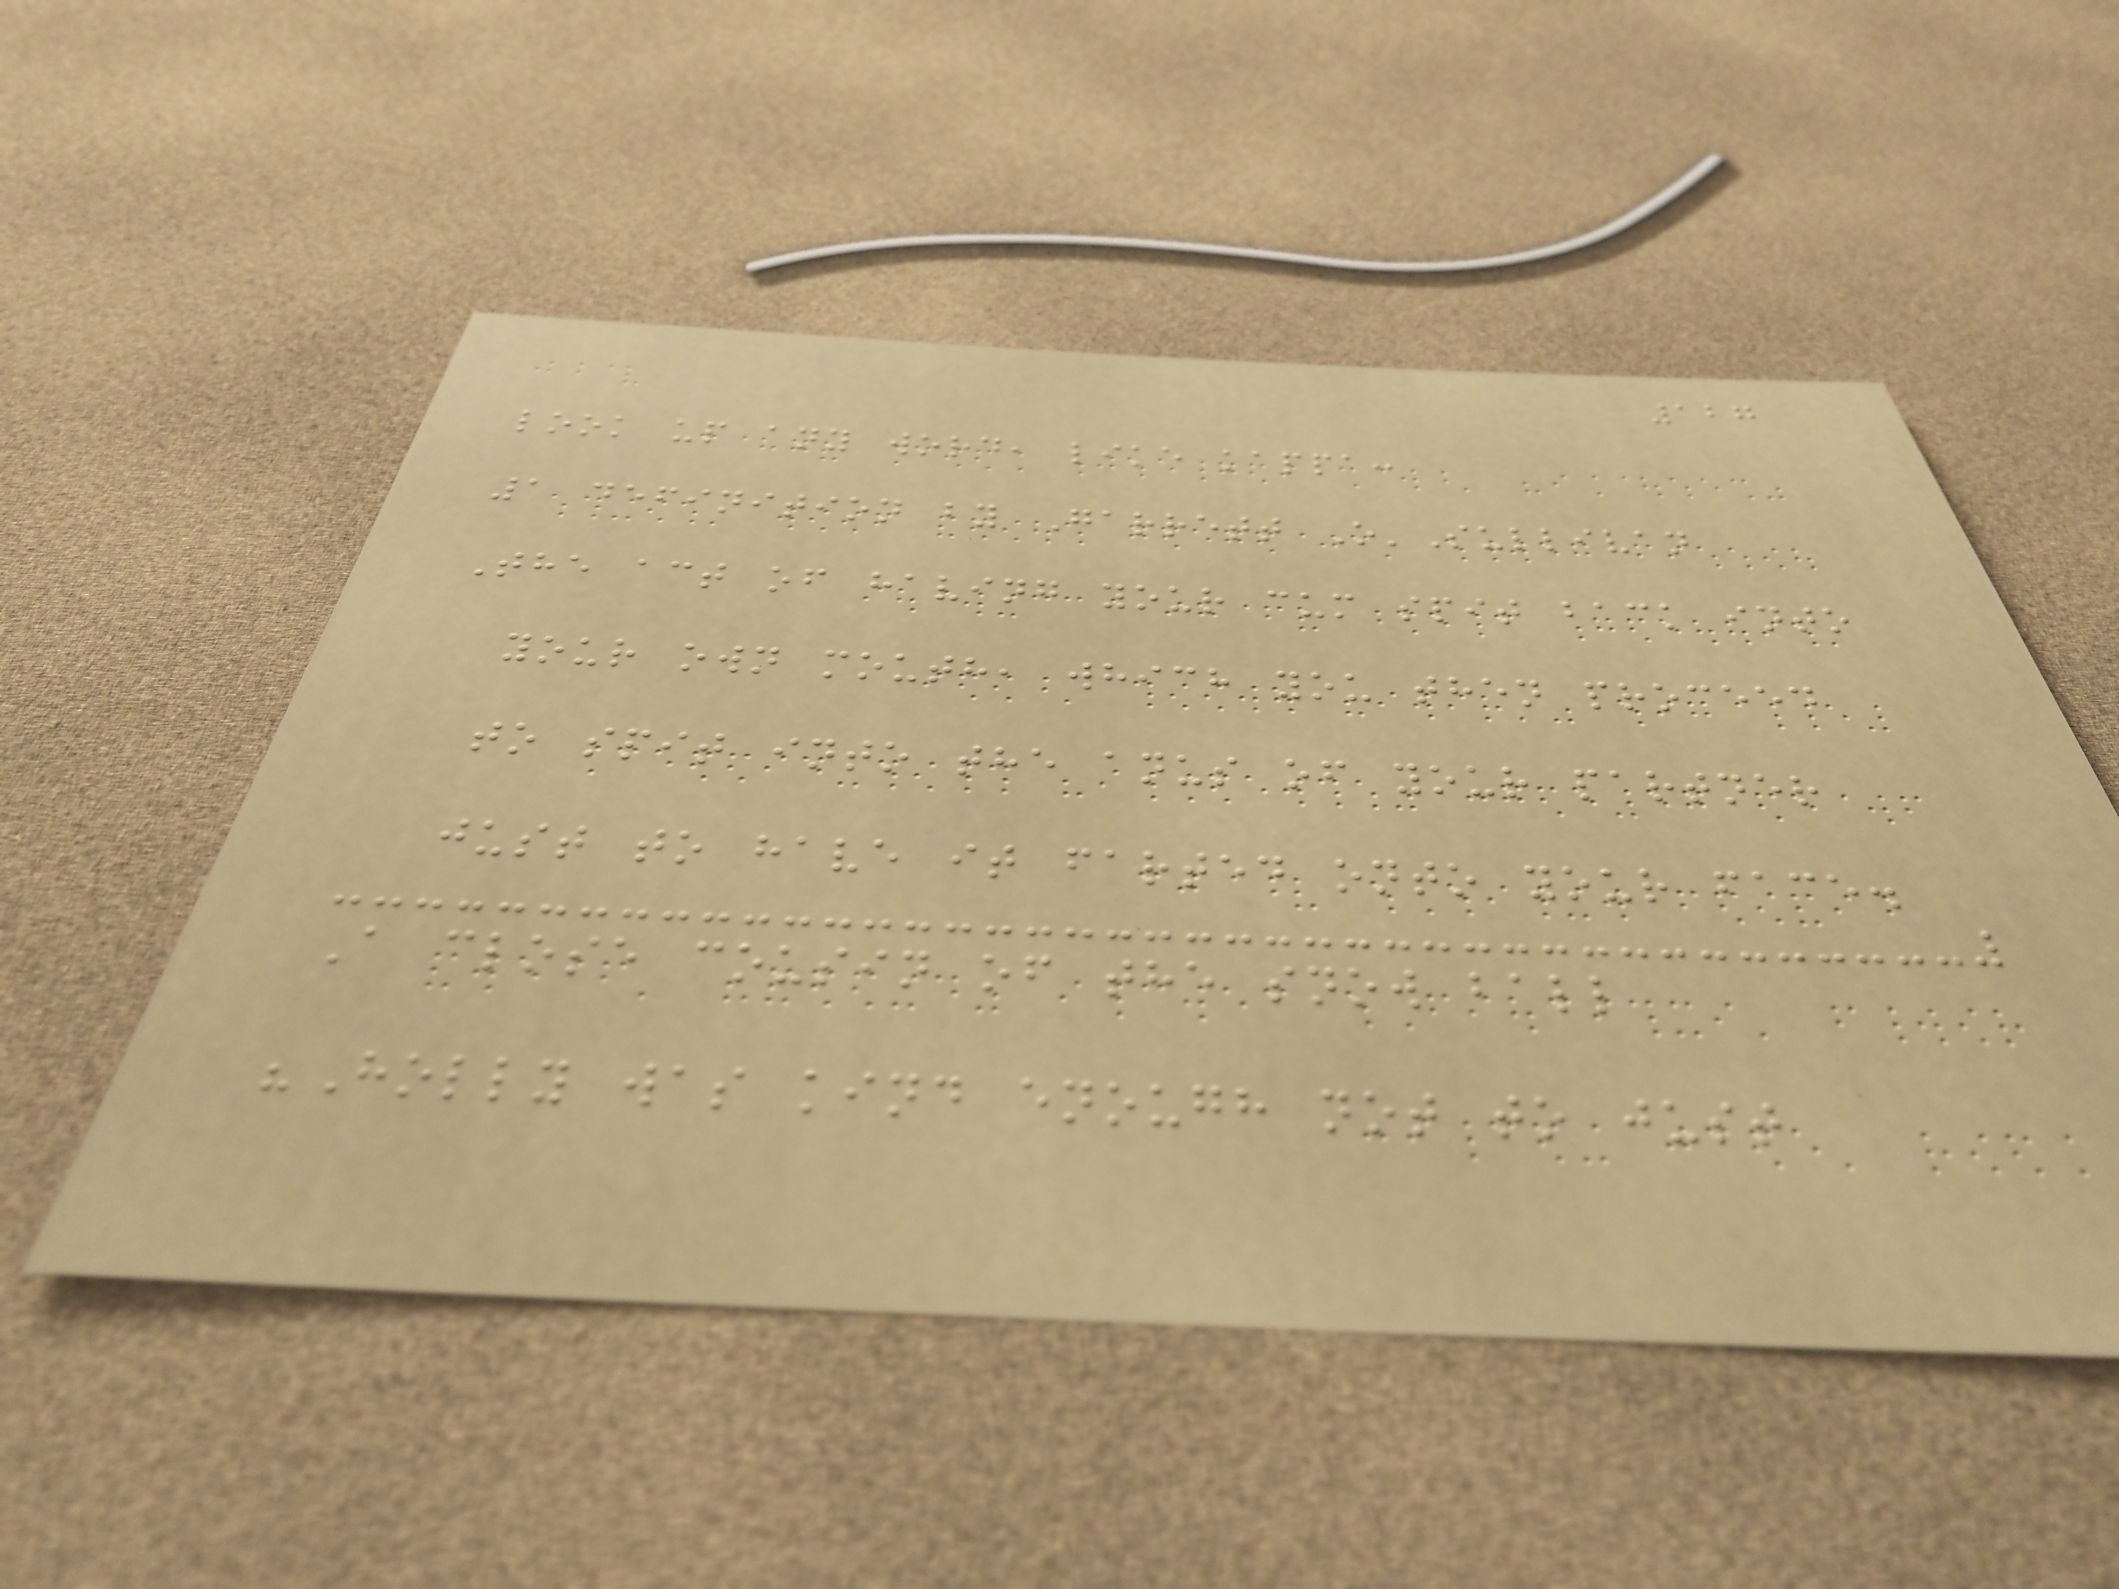127
look up any word, like kappa:
1 definition by Garrett O'Sullivan
The act of having your cum spit back into
your own mouth, which you then proceed
to spit into the anus of your partner
just to have it farted onto your face.
A close cousin of the snow ball
"Holly was kind enough not to just
